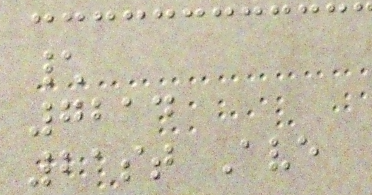\
7214
21st Ave
